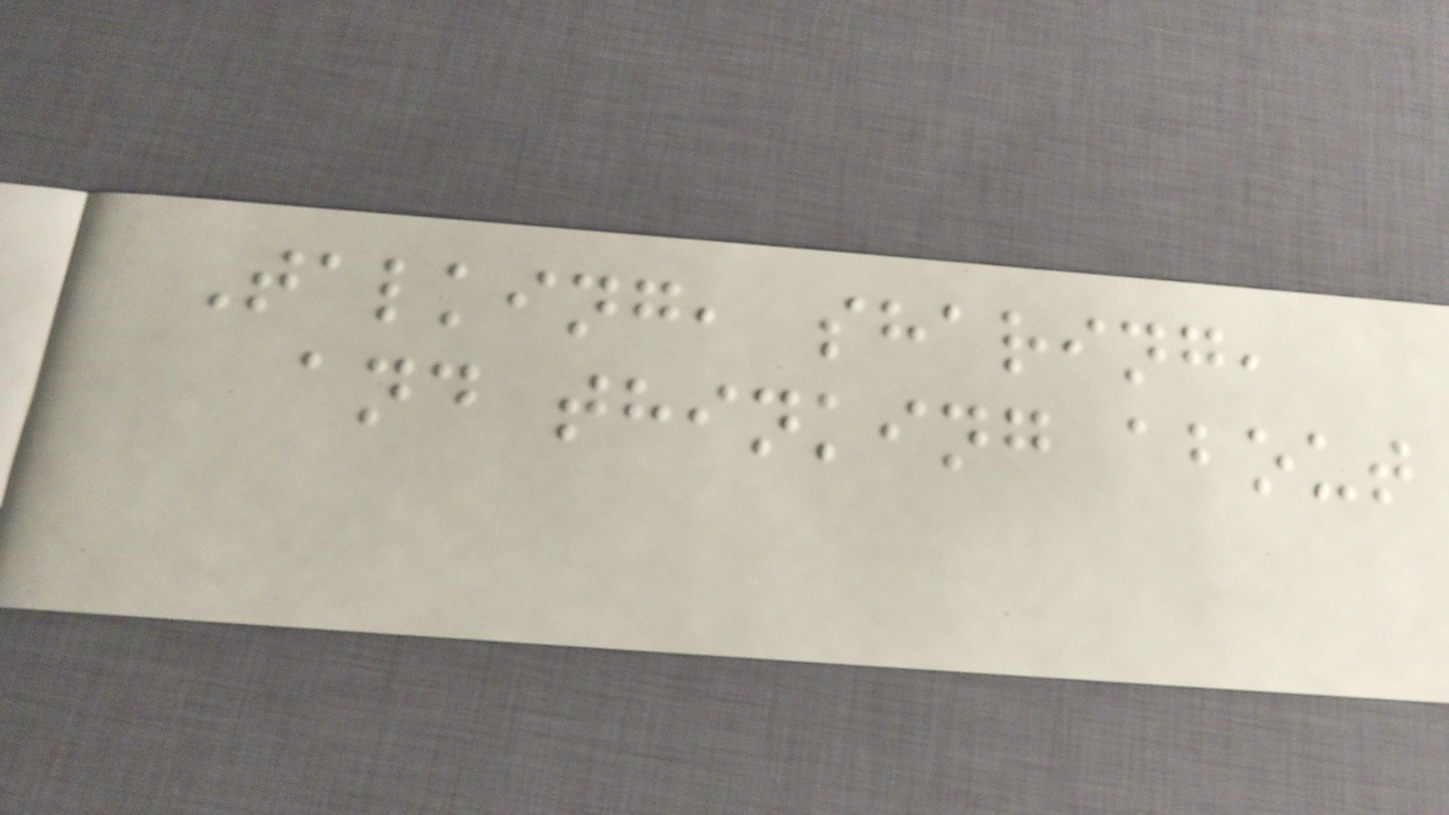Talking, sharing,
and thinking about
